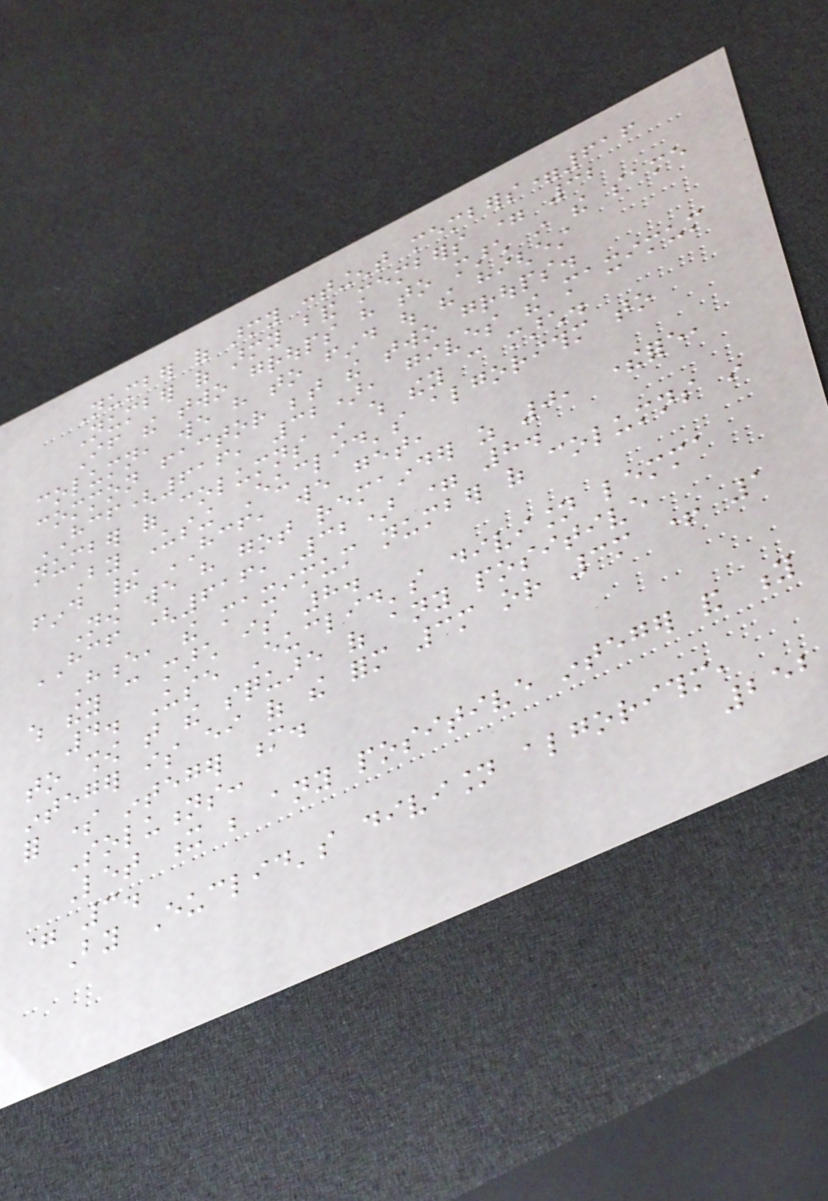Number of army contingent members=616
Number of army band members = 32
If the two groups have to march in the same
column, we have to find out the highest
common factor between the two groups.
HCF(616, 32), gives the maximum
number of columns in which they can march.
By Using Euclid's algorithm to
find their HCF, we get,
Now we have got remainder as 0, therefore,
HCF (616, 32) = 8.
Hence, the maximum number of columns in
which they can march is 8.
4. Use Euclid's division lemma
to show that the square of any positive
integer is either of the form 3m or 3m + 1
for some integer m.
Solutions:
Let x be any positive integer and y
= 3.
By Euclid's division algorithm,
252
